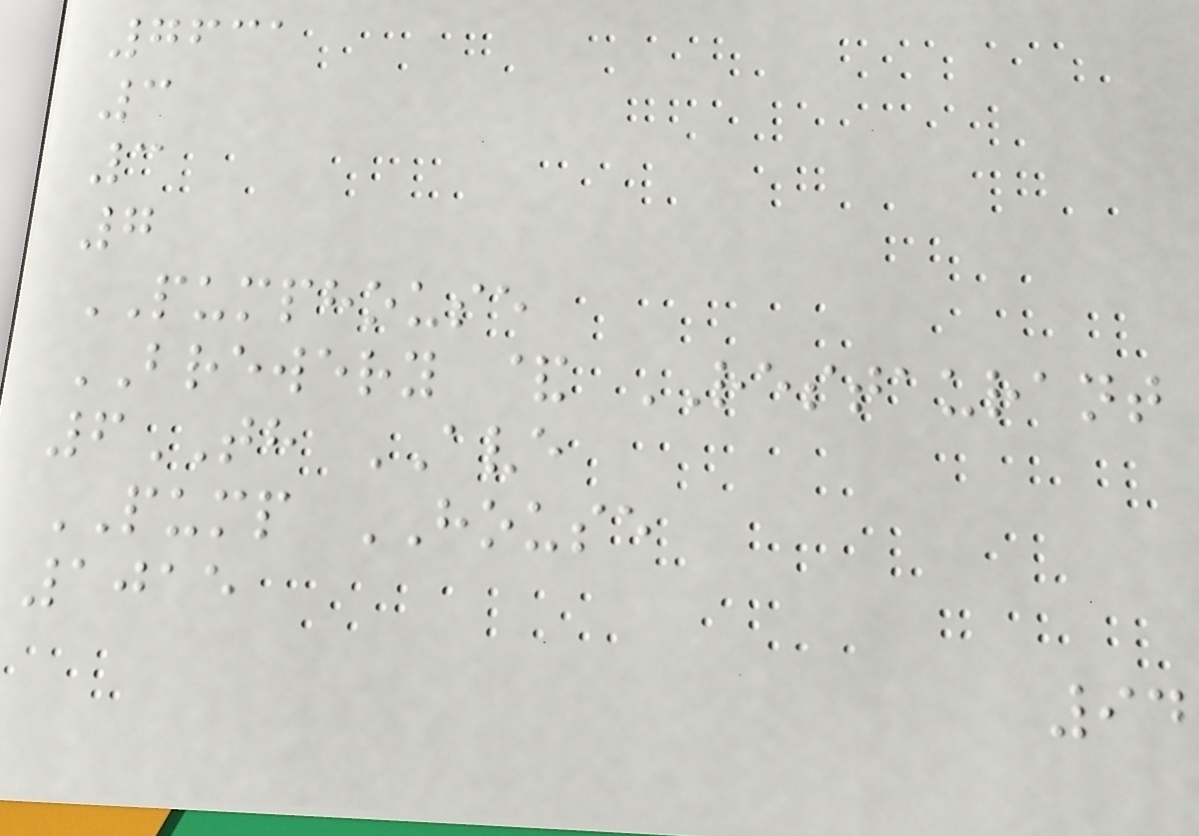7631
3
3
7
PUMPHOUSE
BREWERY & RESTAURANT
6TH AVE
PUMP HOUSE
1015
94
